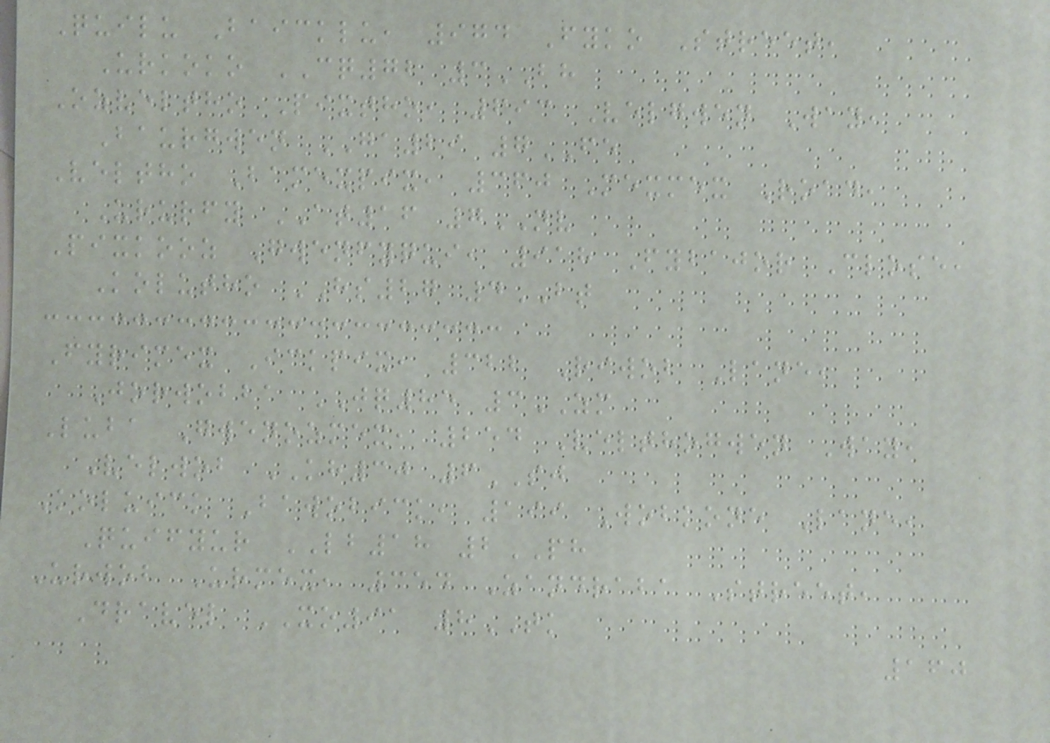Quilu Baicklu, 974 Fyko Street,
Urkoko CQ72 3BH
Ozveltho Pixtho, 693 Velgwen Way,
Baurgwen GA29 7FE
Veltho Bamexpix, 360 Mexmex Road,
Ururfy AT16 7NV
Pixkooz Gwenfyqui, 918 Fybajor Close,
Kolutho HS27 4BT
Fyrimex Ickpix, 322 Riwob Lane,
Jorwobba JQ85 3ZM
Luba Gwenozmex, 254 Velthogwen Way,
Velwob KH30 6SJ
Koluick Bawobick, 199 Wobkone Lane,
Quifyur LB18 2PH
Urwob Urmex, 354 Zandraba Street,
Dravel XO91 8TK
160
